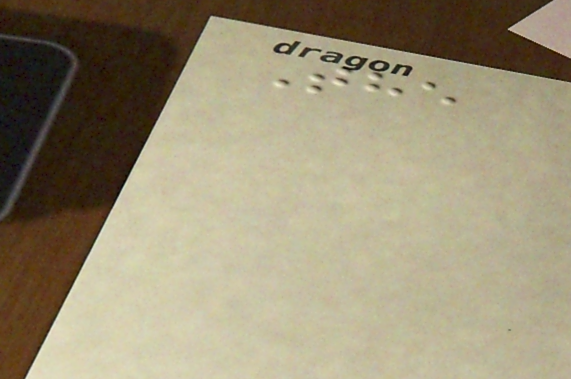The
